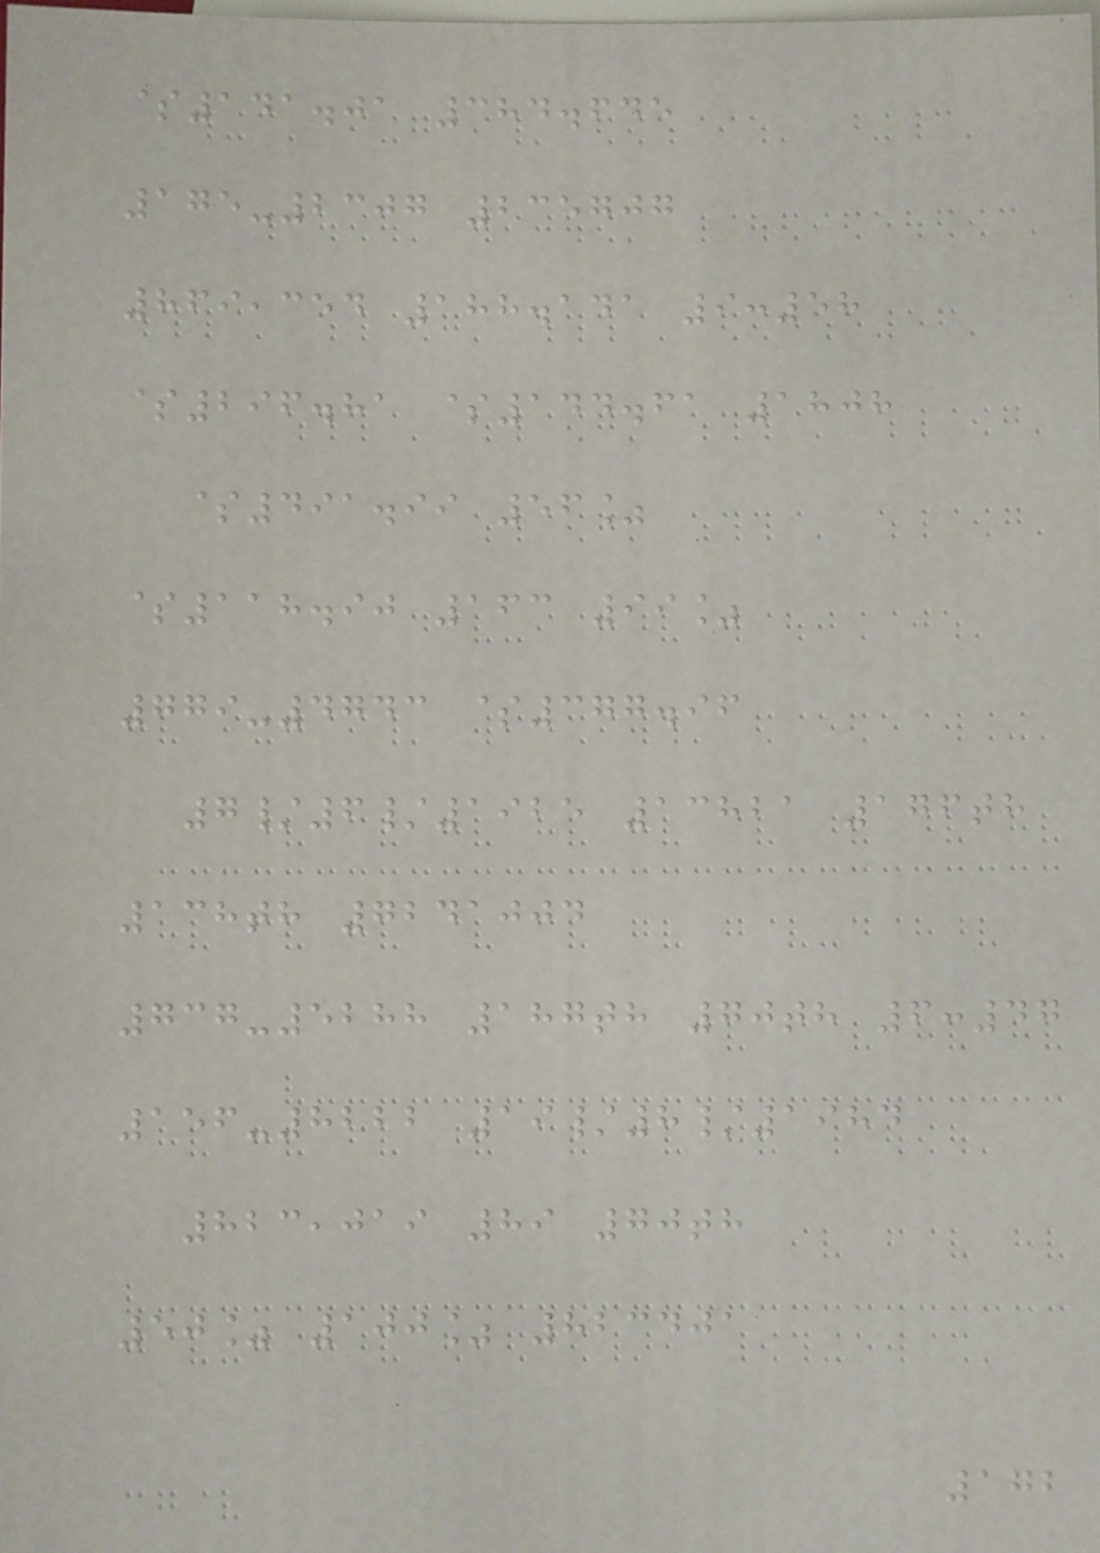$141.01 384.645
175-2307 235707
869,354 188.141 9:58
$296.81 $144.61 1808
$491.99 56%
$118.90 163 99%
779-4743 $377.96
7/6/1925 13821 176th
138th 7241004
737-5288 187th 70th 6:47
156-8222 19/8/1984
823,019 89 70th
50% 100% 823401
172
